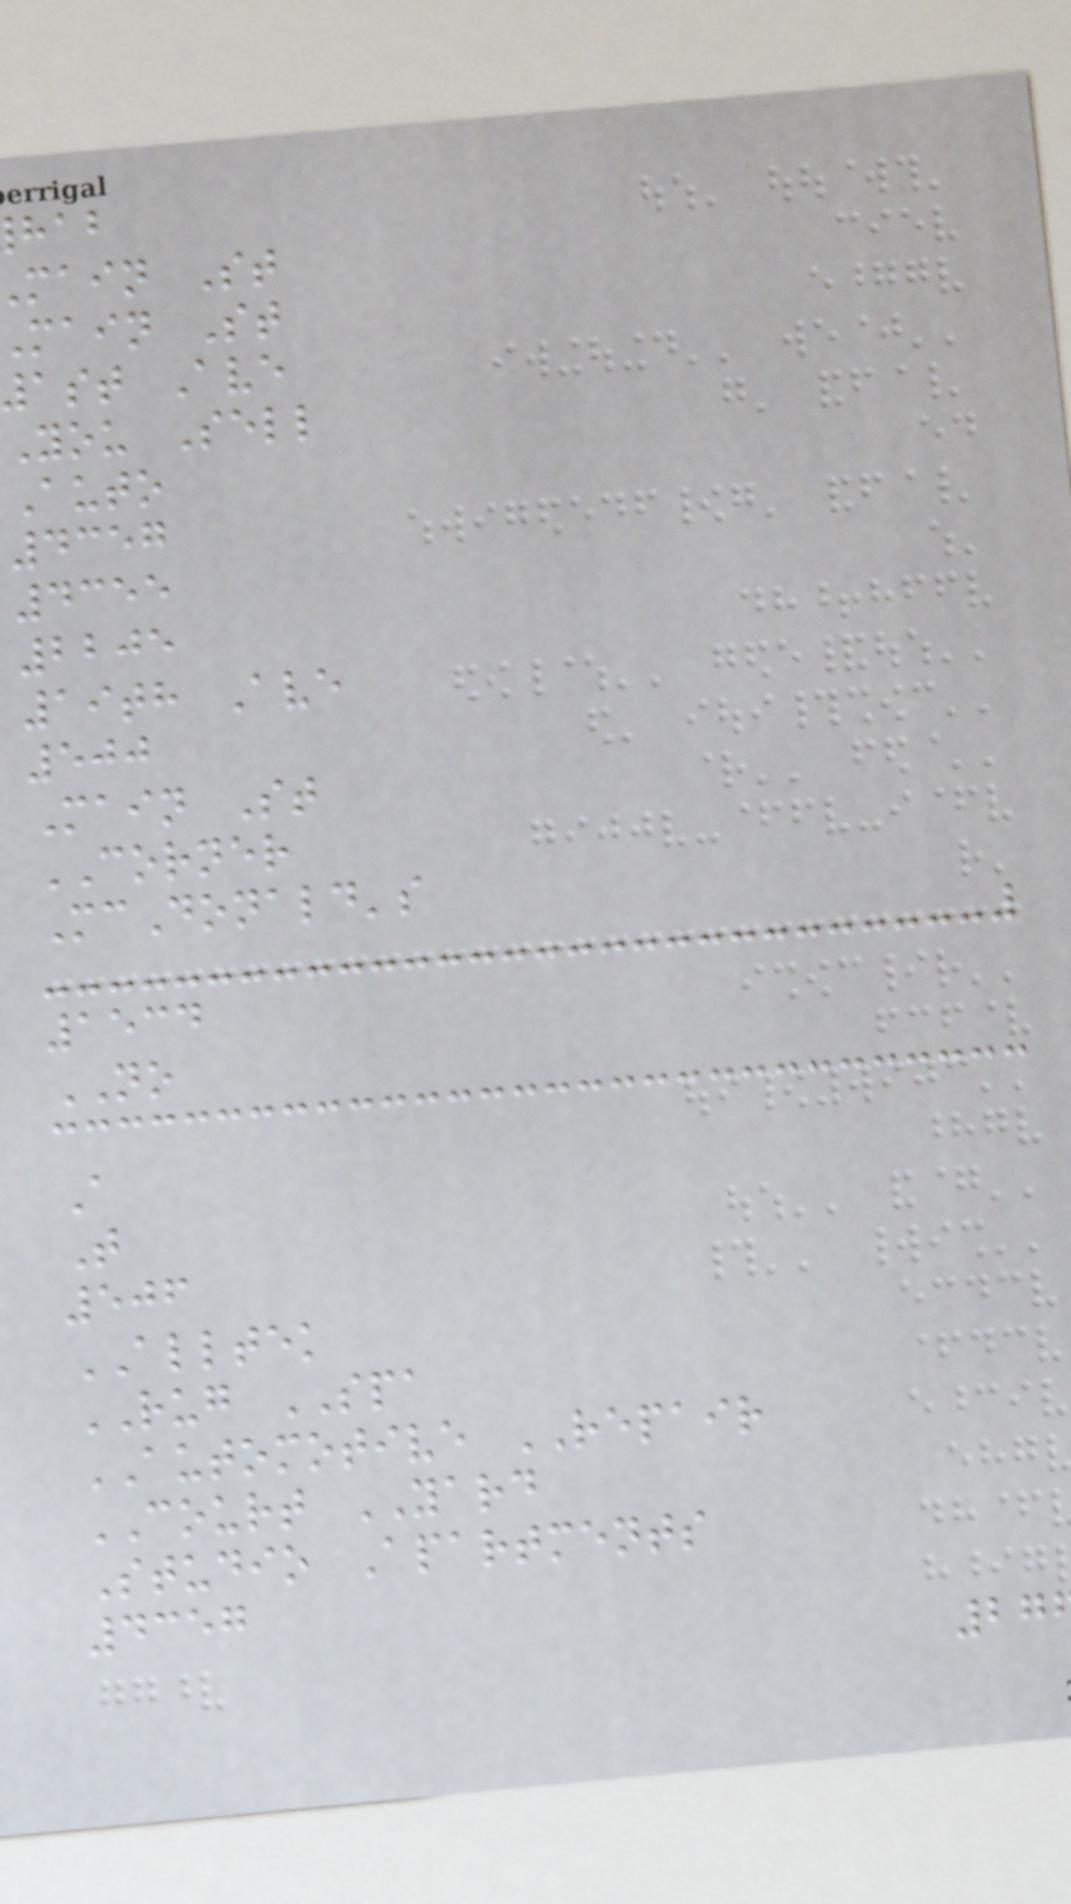main St
main St
ast Ave
You Sell
Auto
4357
4355
2205
19th Ave
500
Main St
CORNER
McDonald's
1534
NO
A
T
506
ALLTEK
RUG SPA
AUTOMOTIVE REPAIR
COURT YARD
Studio Apartments
4357
